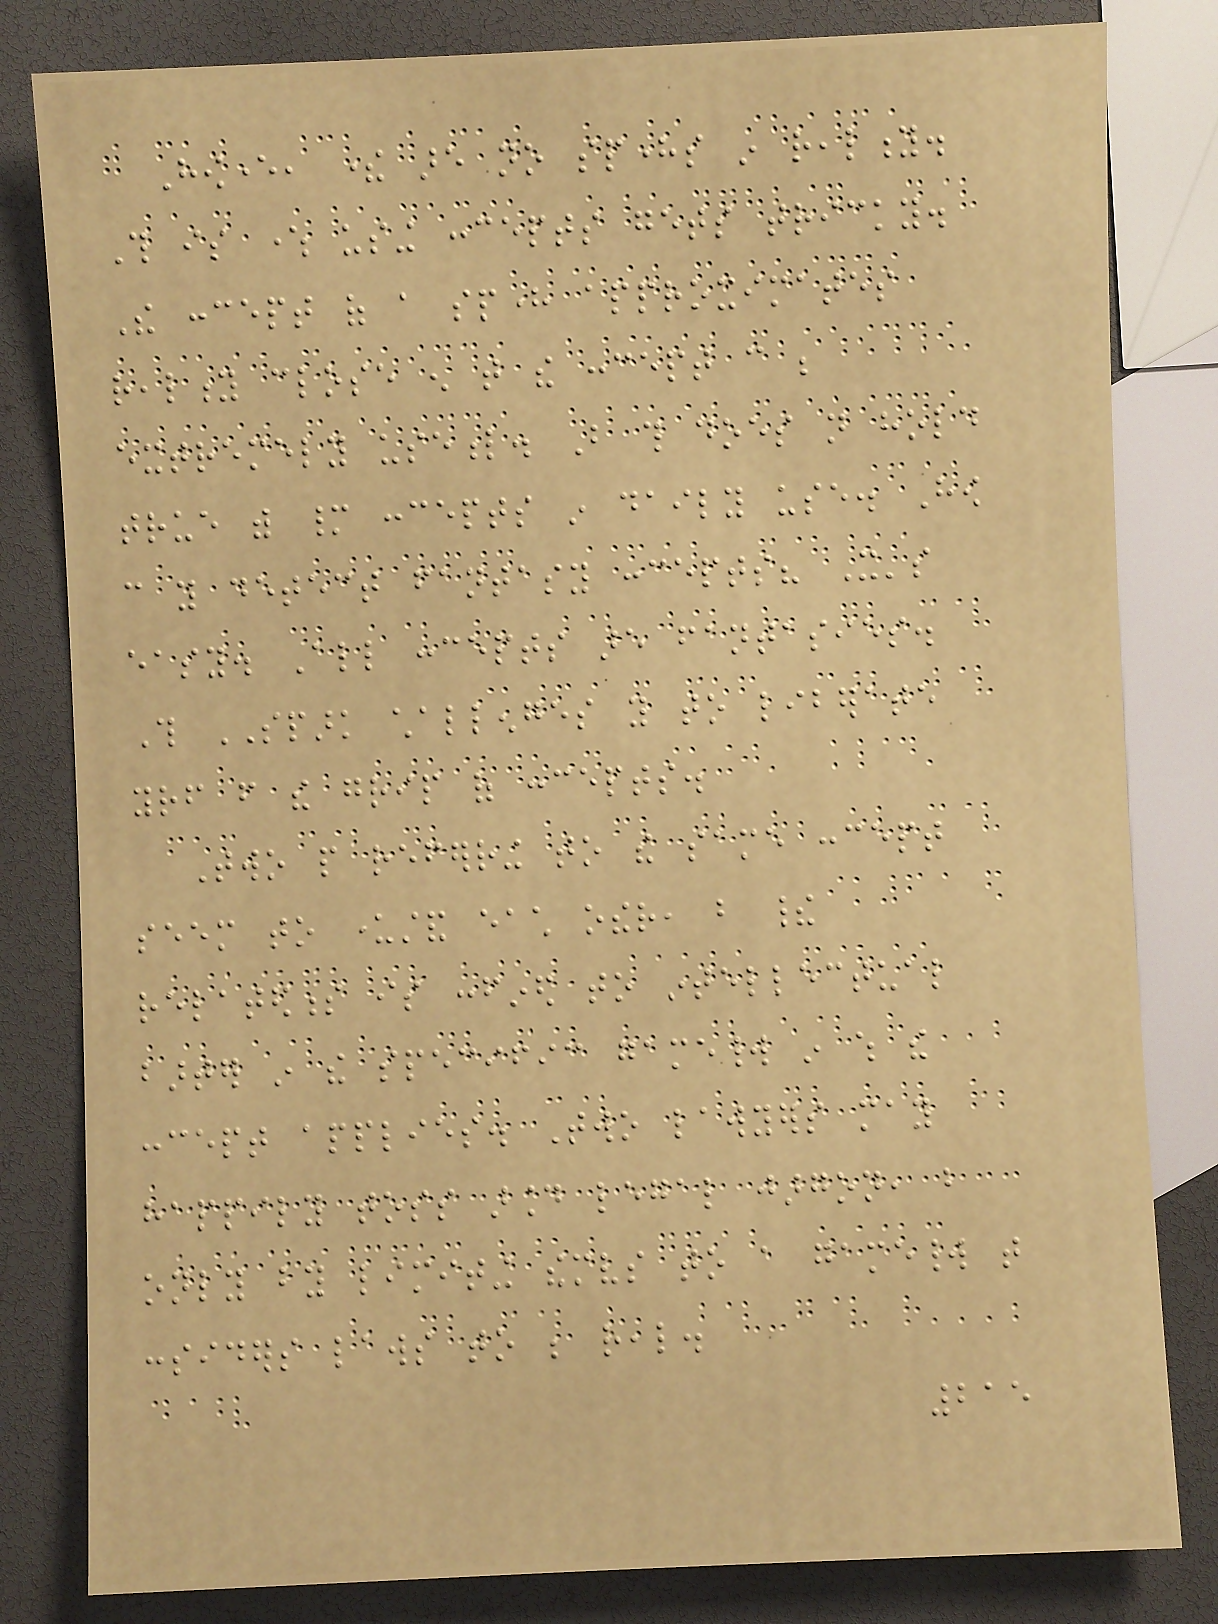However, there are no spheres in reality.
This is where using concepts gets tricky.
The concept of a sphere approximates
reality close enough that the concept can be
extremely useful. But this does not hold
true with many concepts in daily use. How
can you detect fantasy concepts? It's
easy. All concepts are fantasies.
This SPARK challenges you to liberate
yourself from the grip of concepts.
Two people referring to the same concept
seem to understand each other, but their
relatedness is confined to intellectual
barter in the specific gameworld in which the
concept applies. Two lawyers may
happily toss around legal jargon, but
only by limiting themselves to a gameworld that
considers laws to be real.
215
